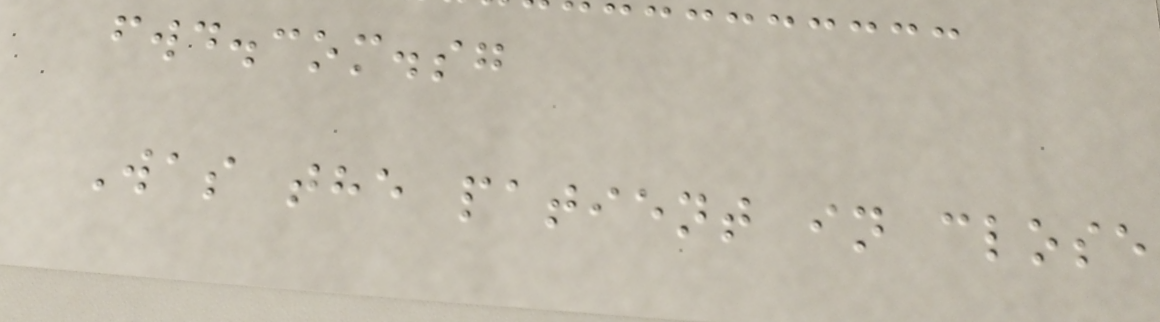fwd.com.sg
Was the patient in close
